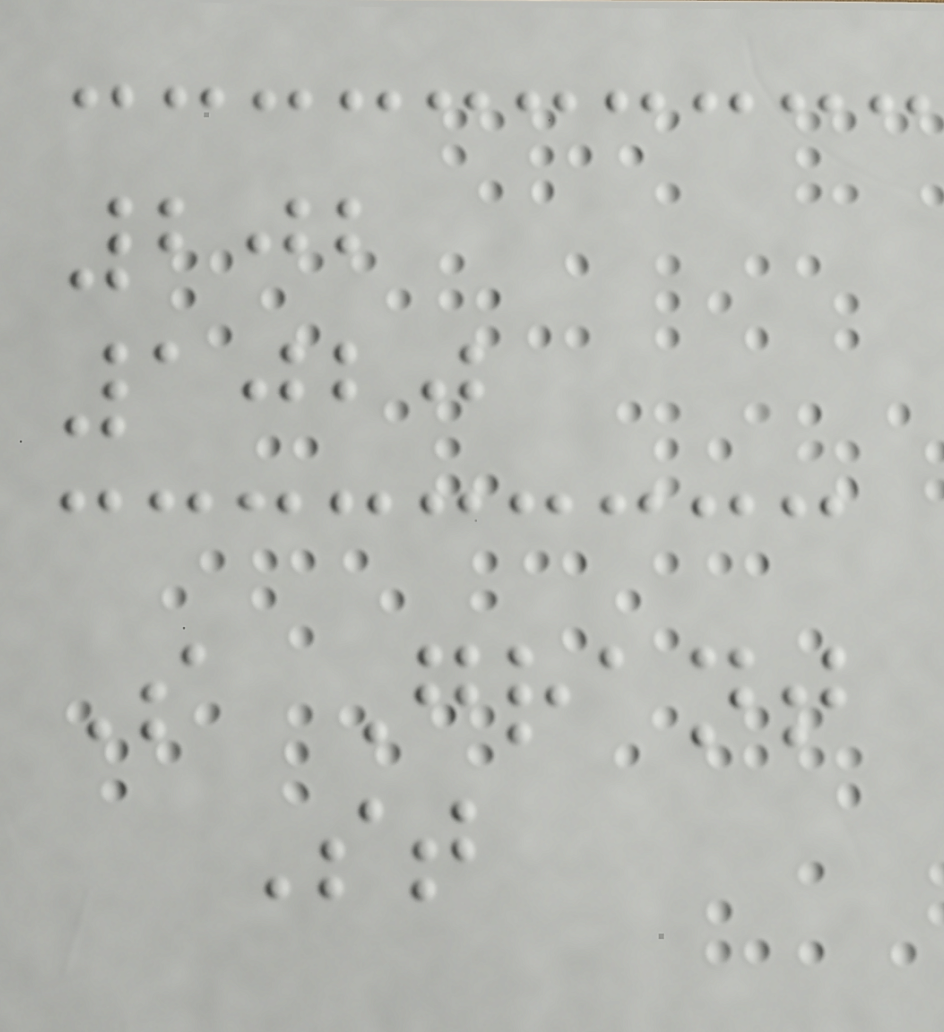202
1020
S Grant
St
